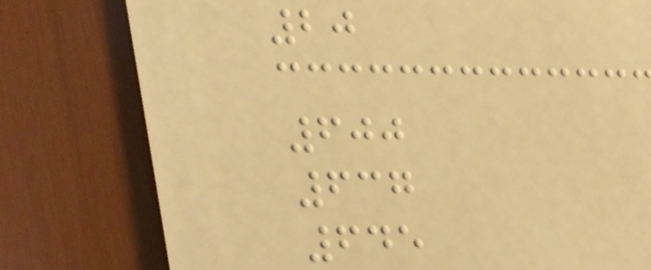20
600
637
645
